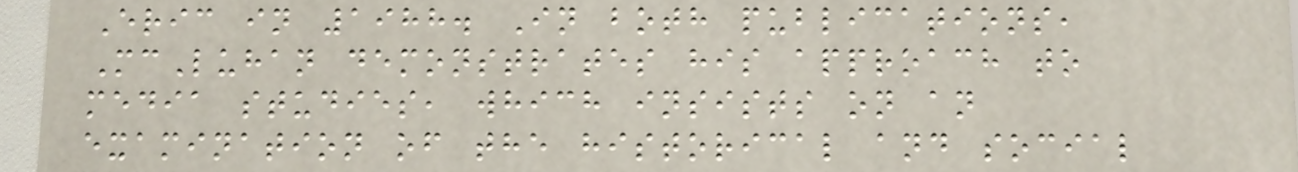Eric in 1988. In both publications,
McLuhan demonstrates his approach to
media studies, which insists on an
examination of the historical and social
